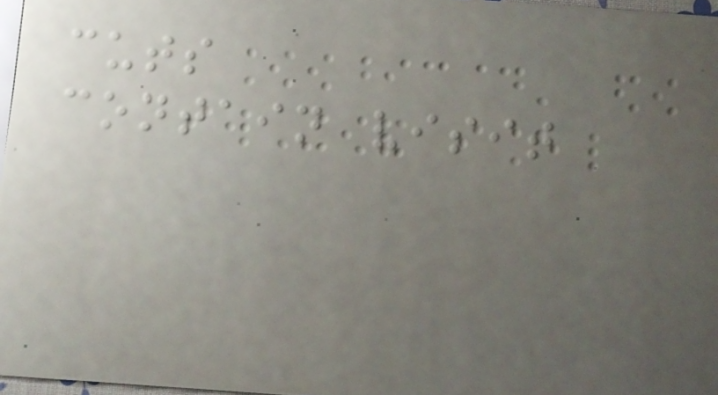cuts
contain visit
